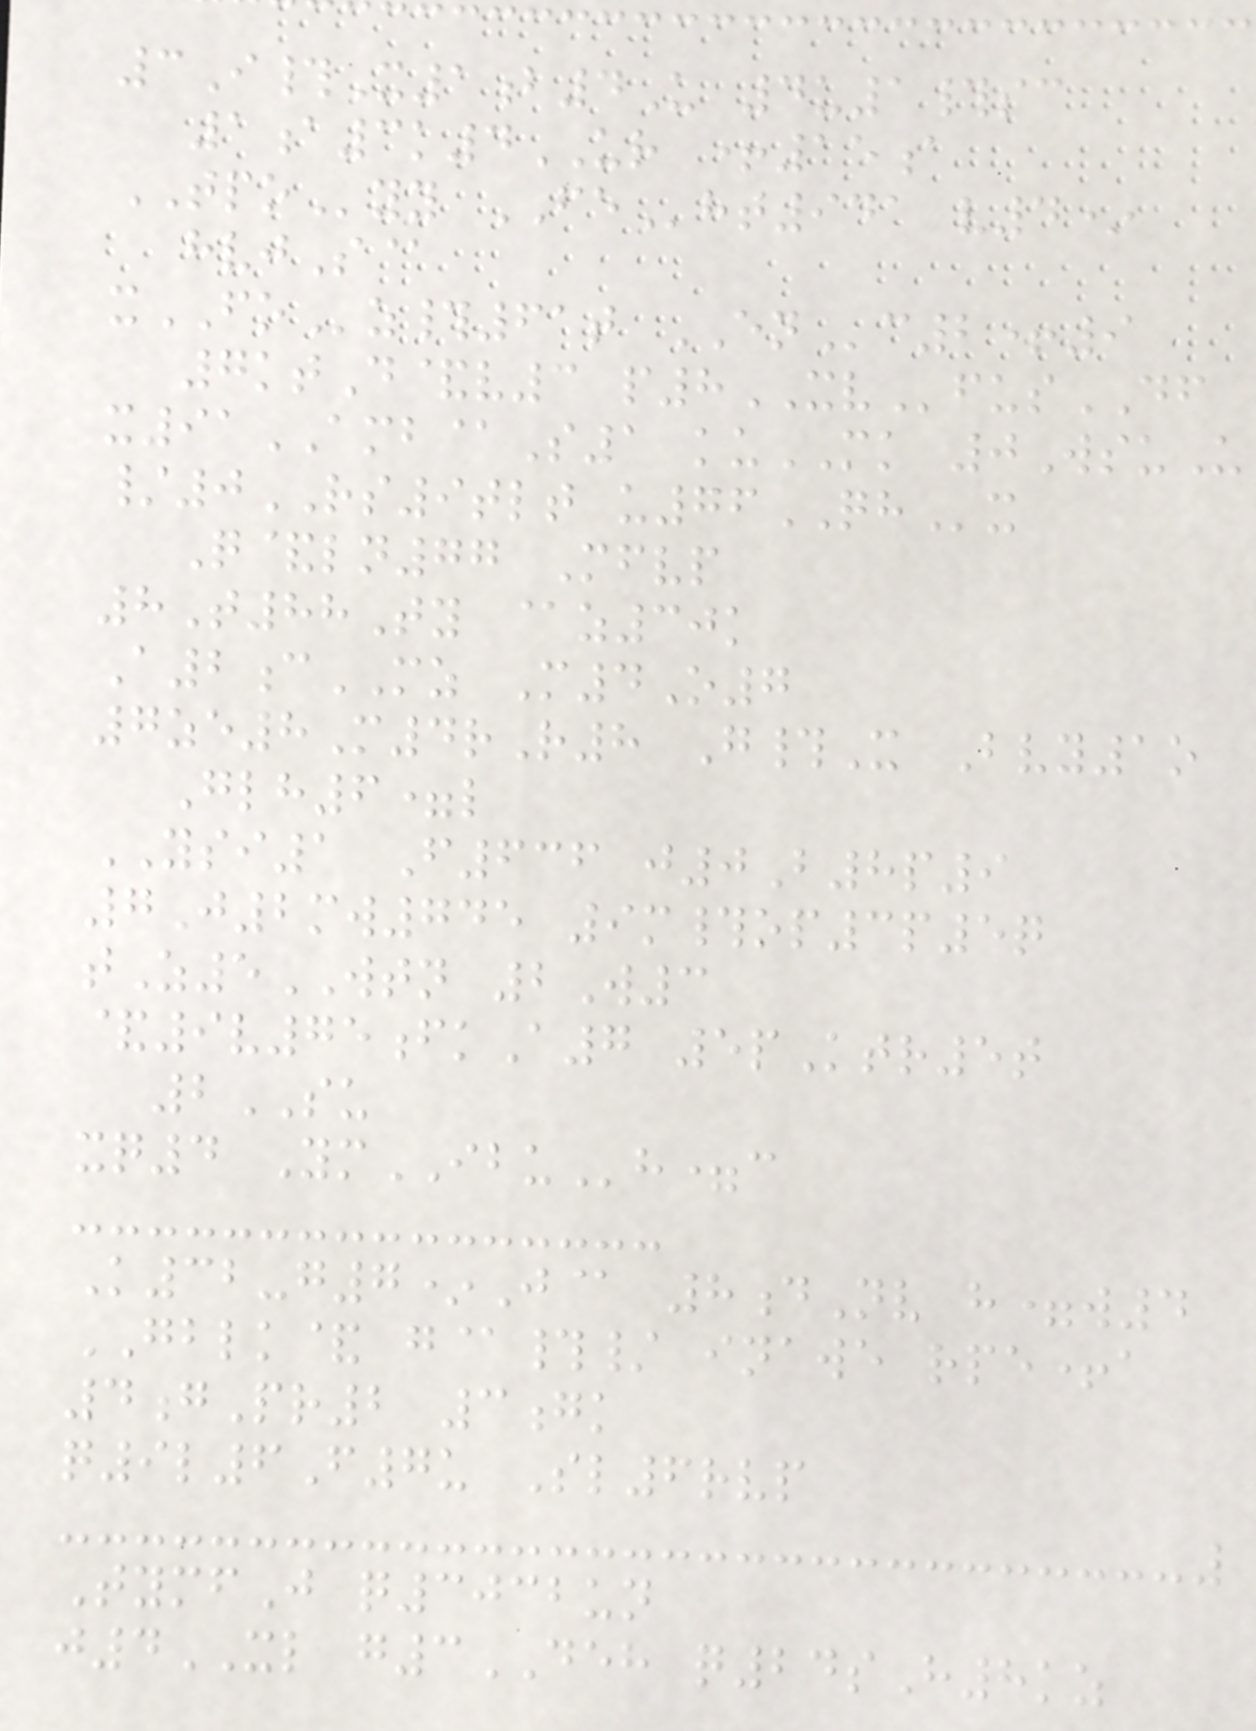3I#X1b4U 4u1#sc
1a3k4UR +15a
TPOyy FEht941 v4*
hvjS@
xFOz#61t ENc2+9
7ktD&v3 p8XVfusDF
x91AMB@S1 kuMK 0WsuU
/0RS9tlt u76QHx
Q&ln77 Mfvp
8T88Ty @z30k
A2cMZ M4O7
7ze8M4rR8 G#X Bvy1o
Glh6=l
YSI1 F636 j0B8p9
7J2mw745 9m#op3p5q
tZ5WTN 2W3
&9v75fkA7 5pKtr5t
2SU
xq4 YmIBUh=c
K32-g7*J@ 8dNv h=w4
GBLK& g@#/ inawe rpe+a
4gPr2 3gk
q9l6F7u Sl6rvp
TymfJ q3032un
j4XL g3DEH q24sH8kz
